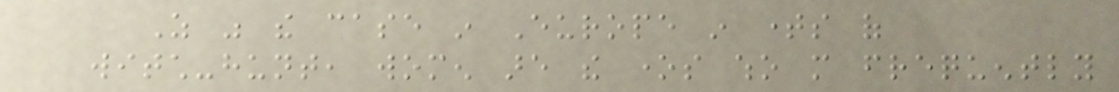As was the case in Europe in times of
witch-hunt, women are the ones who more frequently
